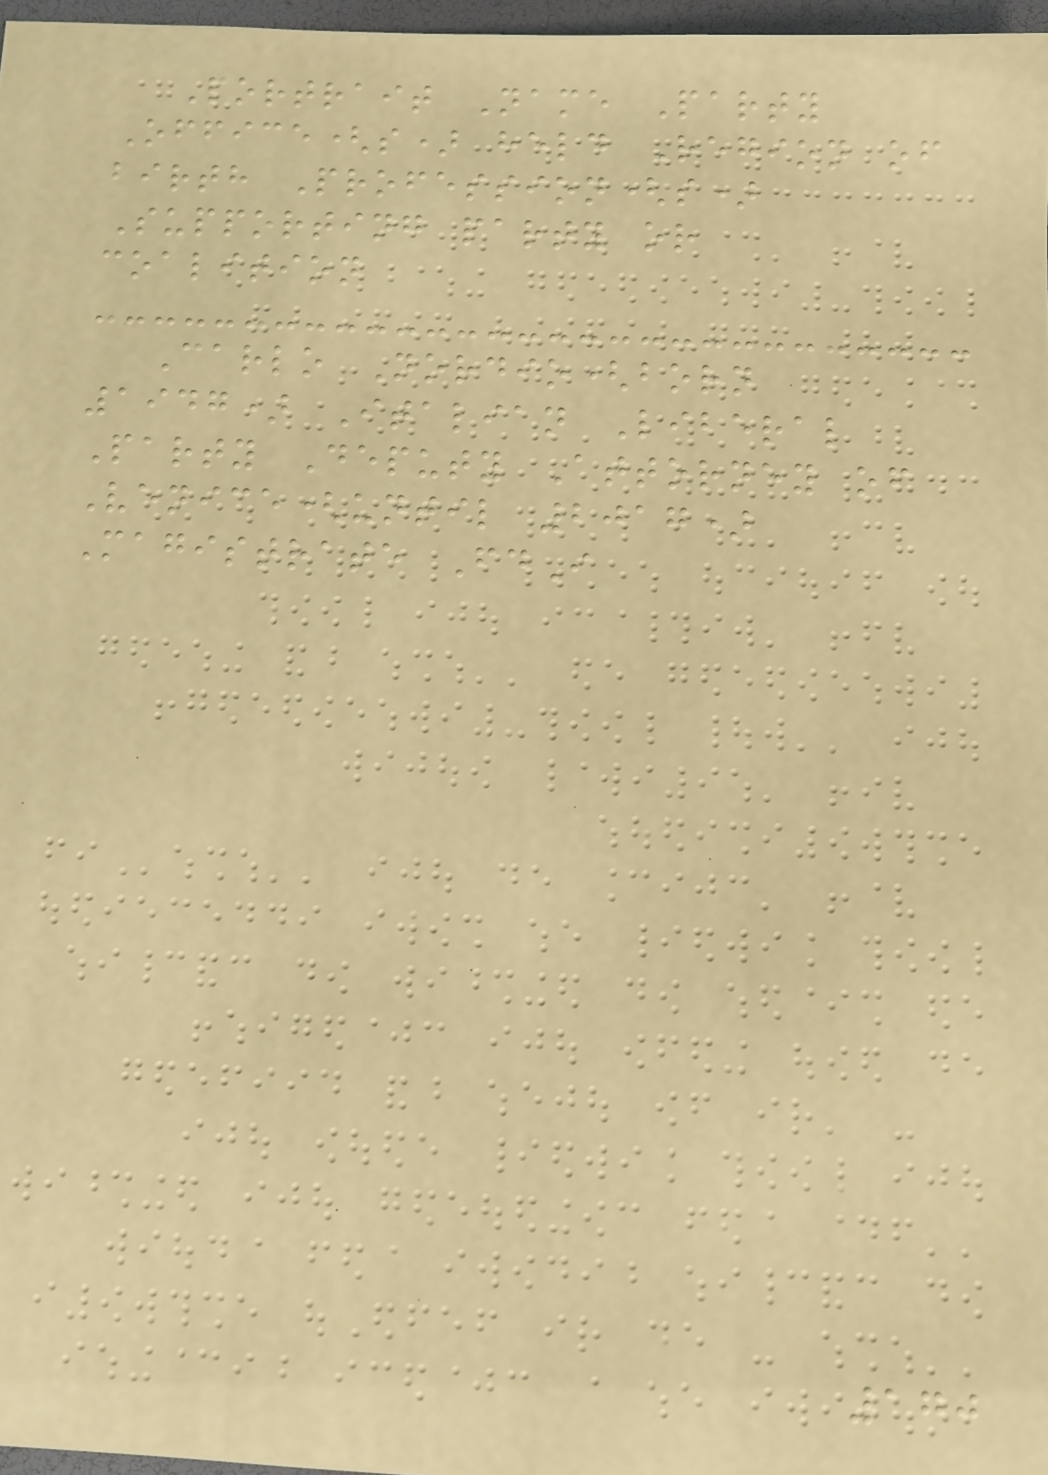Portrait Name Party
Office(s) held Region of
birth Profession(s)
Supporting party or
coalition
Carlo Nordio(born
1947) Italian Liberal
Party Deputy Attorney of
Venice(until 2017)
Magistrate FdI
170
